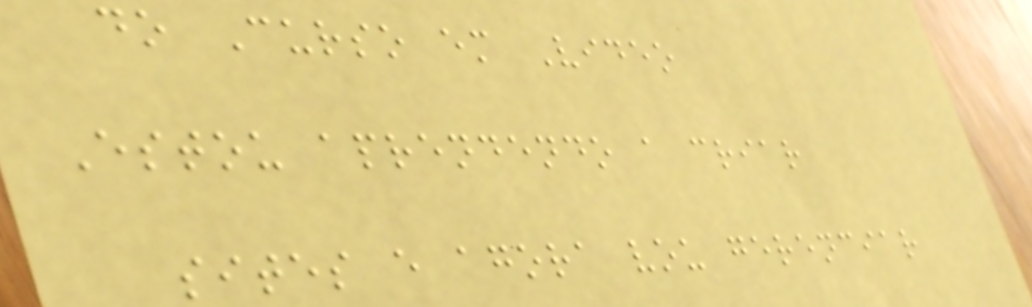do Curso em Video
Estou aprendendo a criar
sites e agora vou gerenciar
